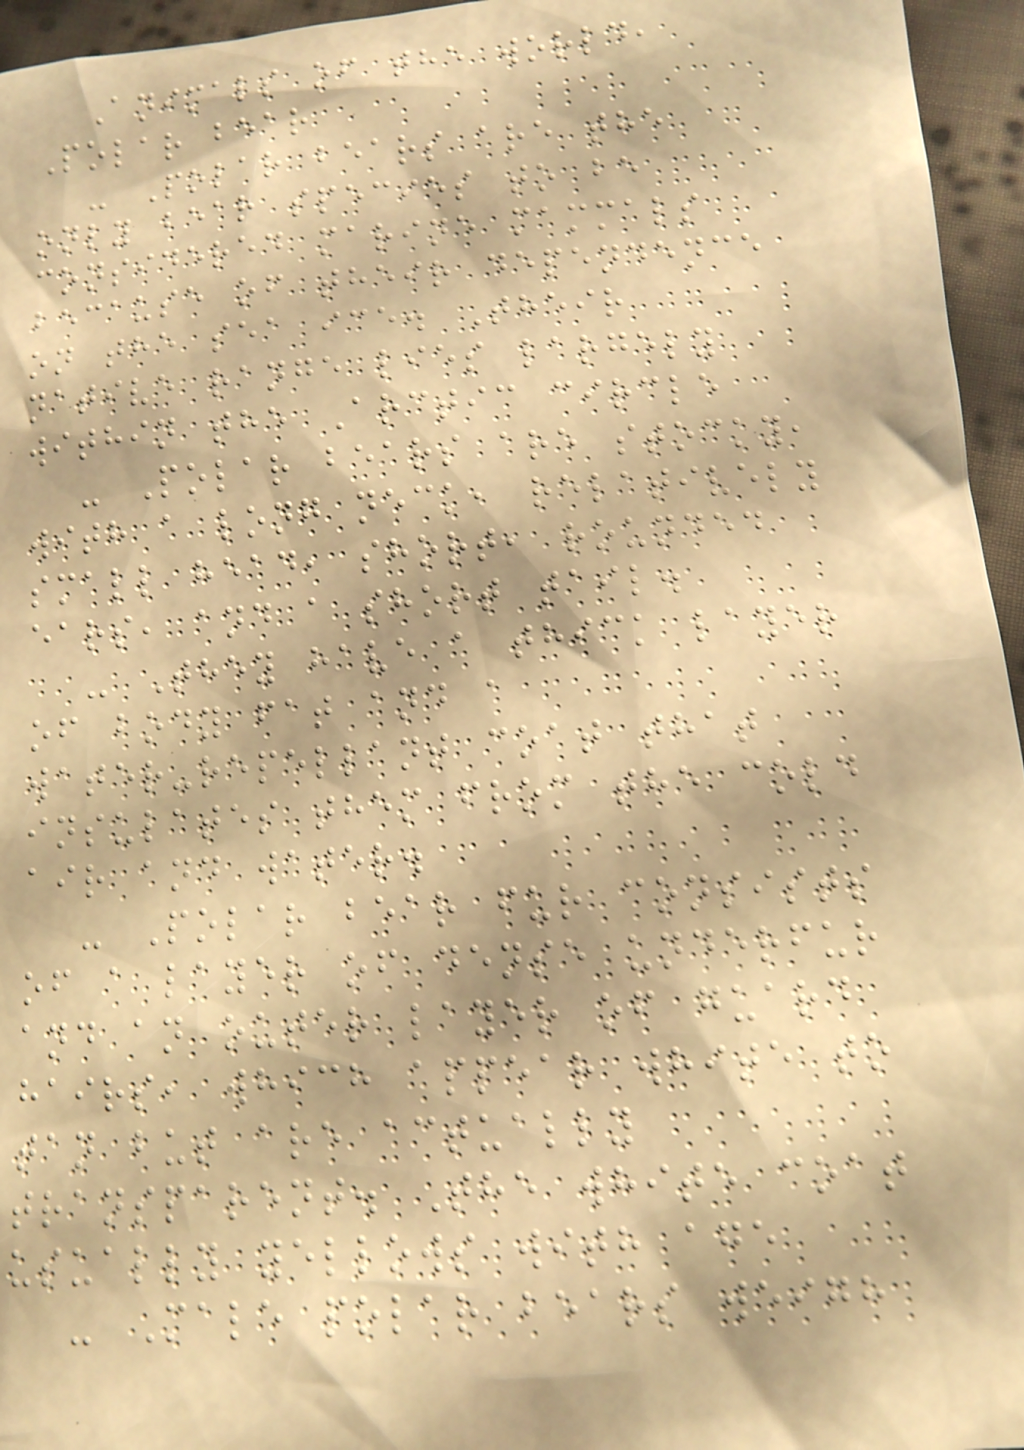Animals of the world,
Polar bear
- Polar bears are the
only bear species to be
considered marine mammals
because of their dependence
on the sea ice. Their
native range lies largely
within the Arctic circle
- Polar bears are stocky,
with a long neck, relatively
small head, short, rounded
ears, and a short tail.
- They have a thick layer
of body fat and a
water-repellant coat that
insulates them from the cold
air and water.
- Polar bear fur consists
of a layer of dense underfur
and an outer layer of guard
hairs, which appear white to
tan but are actually
transparent. The white coat
usually yellows with age
- Male polar bears weigh
